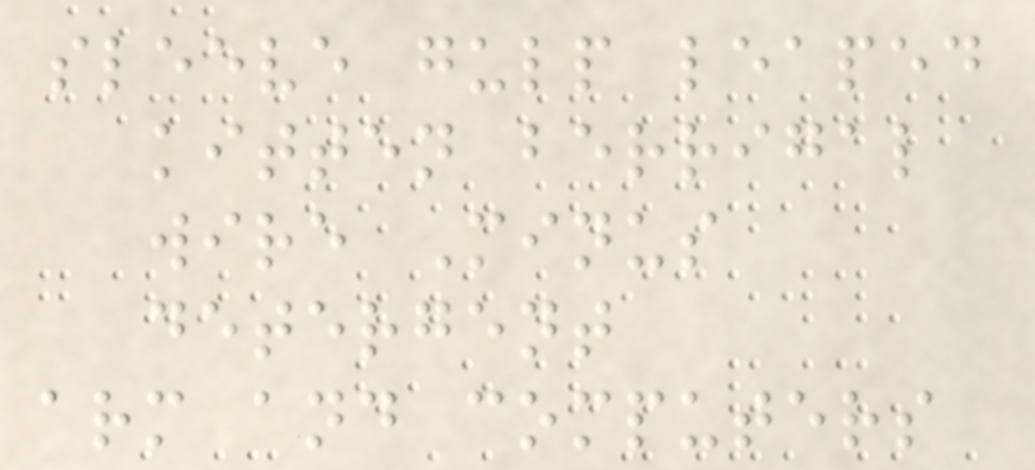sleeve gulp leaped
kitten berrigal
wire Minus
detergent
arm and computers
